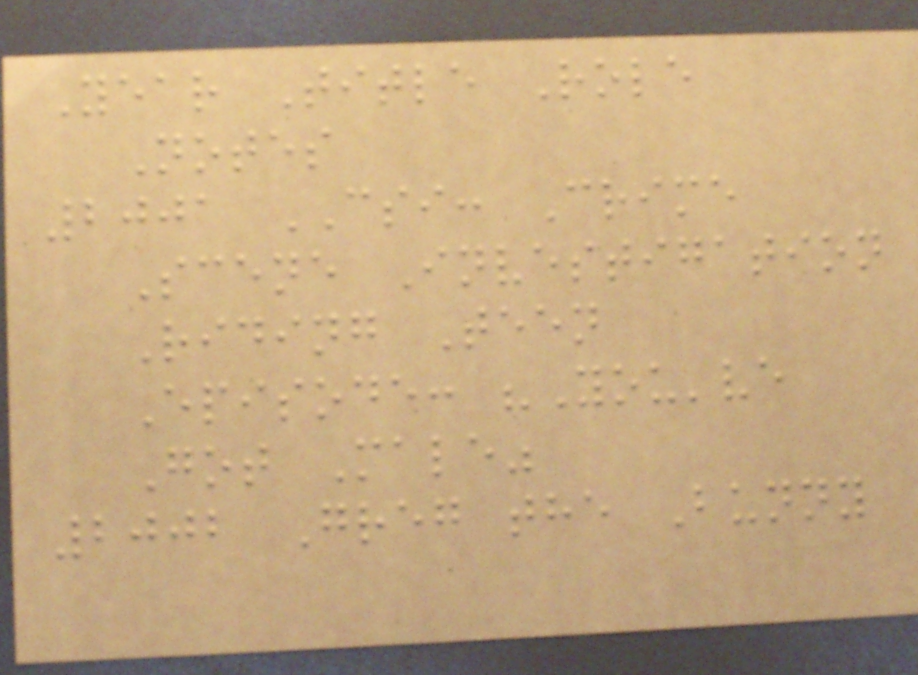Year Title Role
Notes
2001 CSI: Crime
Scene Investigation
Riding Teen
Episode: "You've
Got Male"
2002 Greg the Bunny
